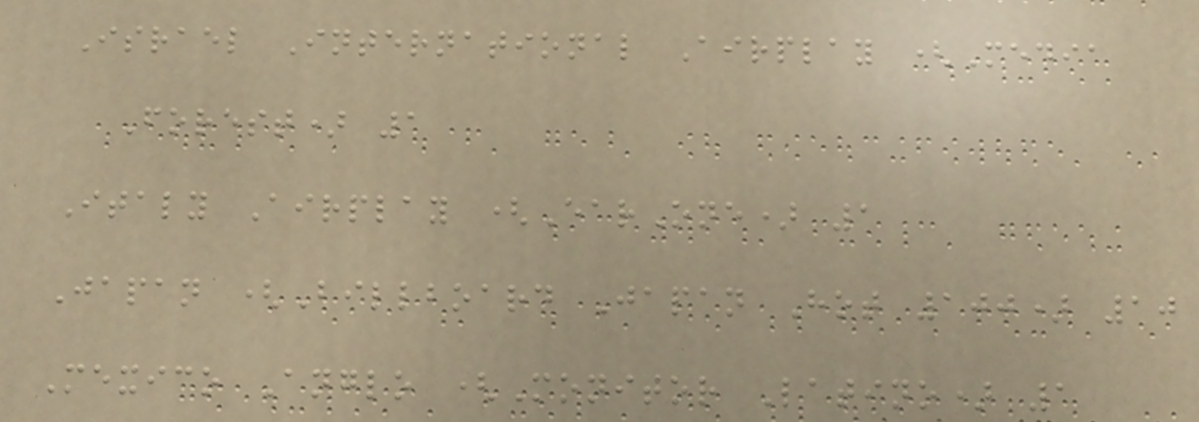Israel International Airplay (Media
Forest) 1
Italy Airplay (EarOne) 1
Japan (Billboard Japan Hot 100) 10
Mexico Anglo (Monitor Latino) 1
